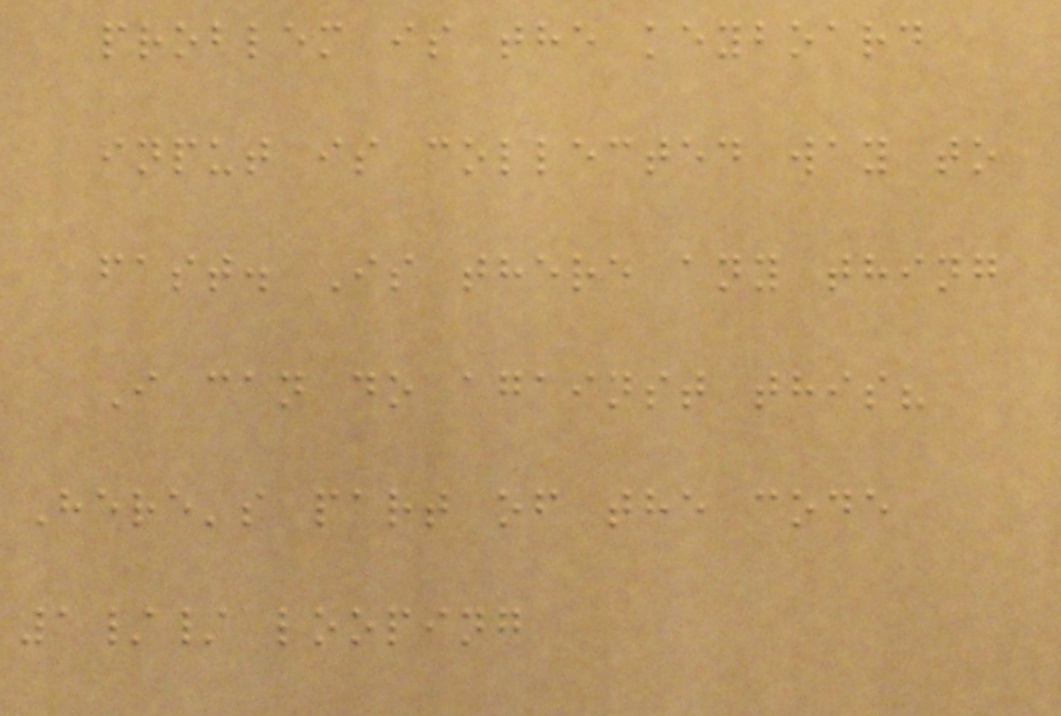problem is the keyboard
input is collected way to
fast. Is there any thing
I can do against this?
Here's part of the code
1// looping
